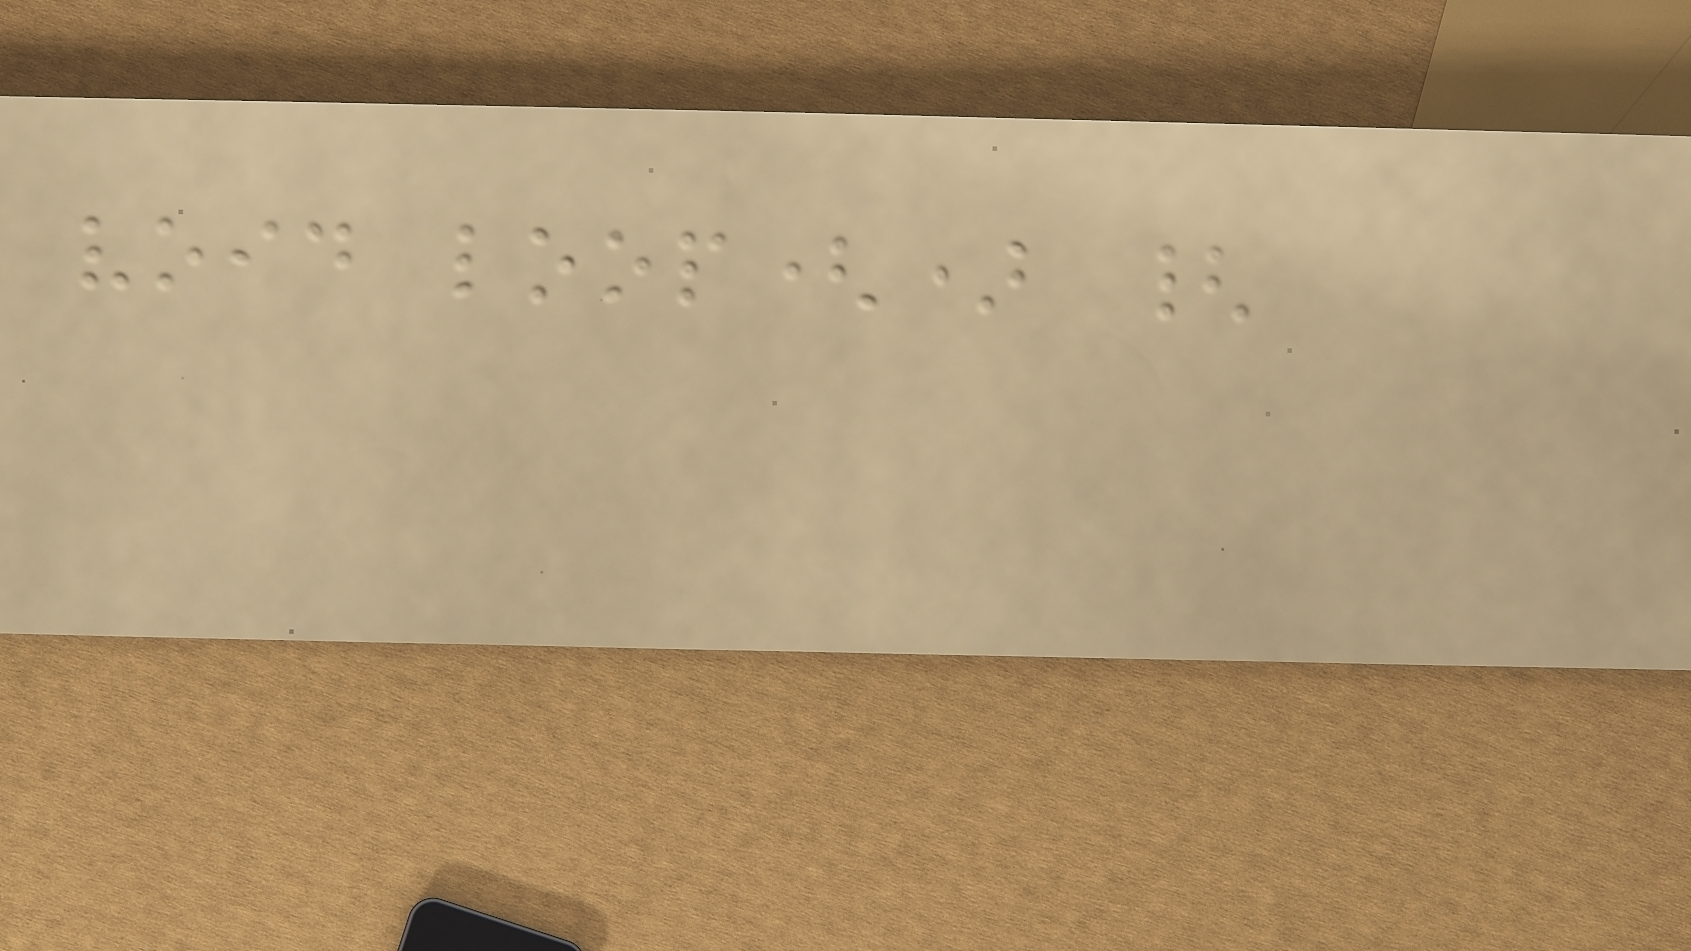void loop() {
